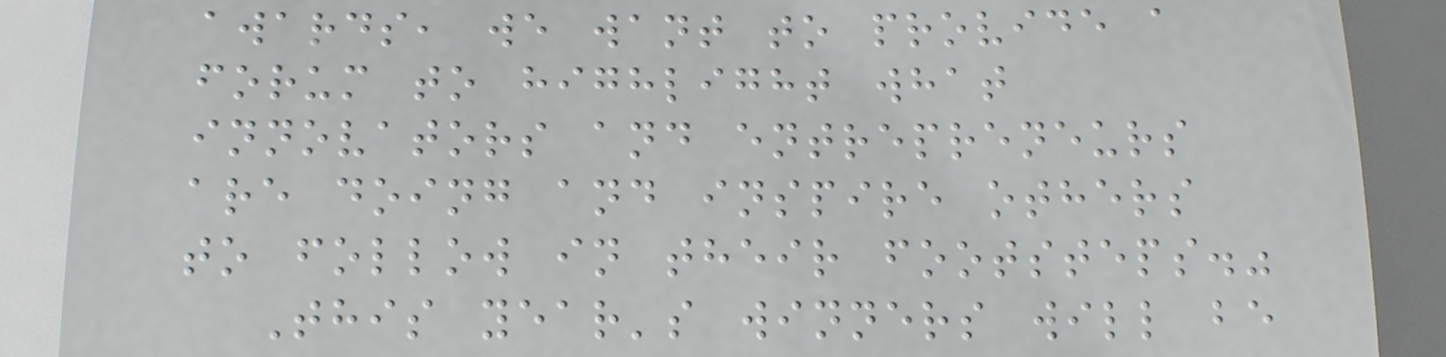awards, we want to provide a
forum to highlight what
innovators and entrepreneurs
are doing and inspire others
to follow in their footsteps."
This year's winners will be
